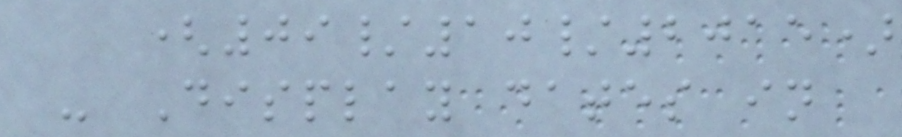(09/10/2015)
- Display dates in
